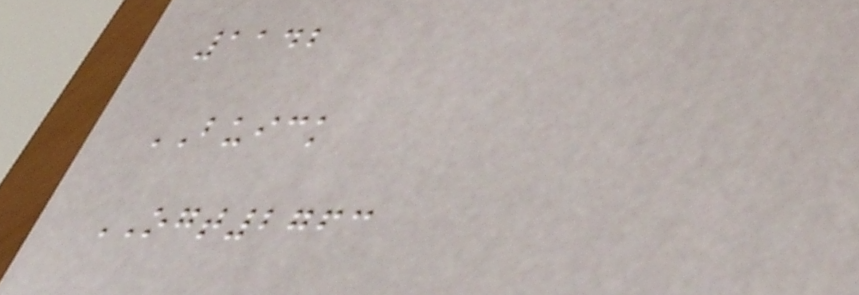1142
BUICK
OGT2763
